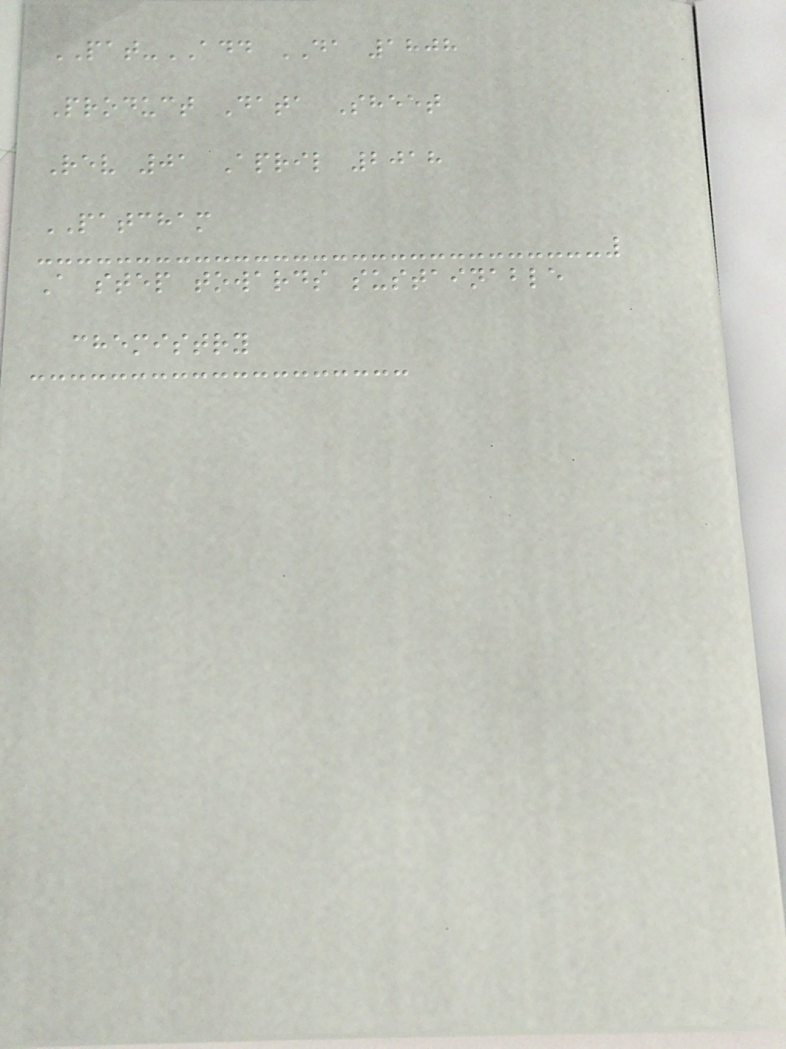PAT-ADD DA 1808
Product Data Sheet
Rev 01 April 2018
PATCHAM
A step towards sustainable
chemistry
